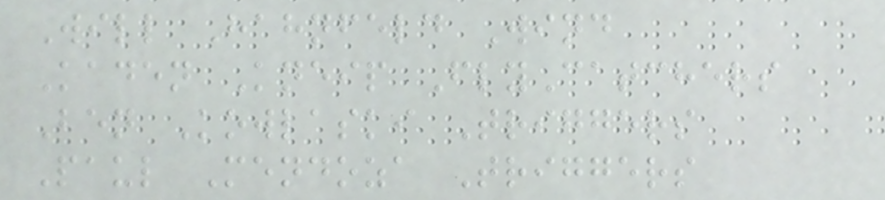Will Hahnfeld Wind
Kaden Kneip FlyCatchers
Ben Kowlaski Triggers
Paul Mendoza Triggers
